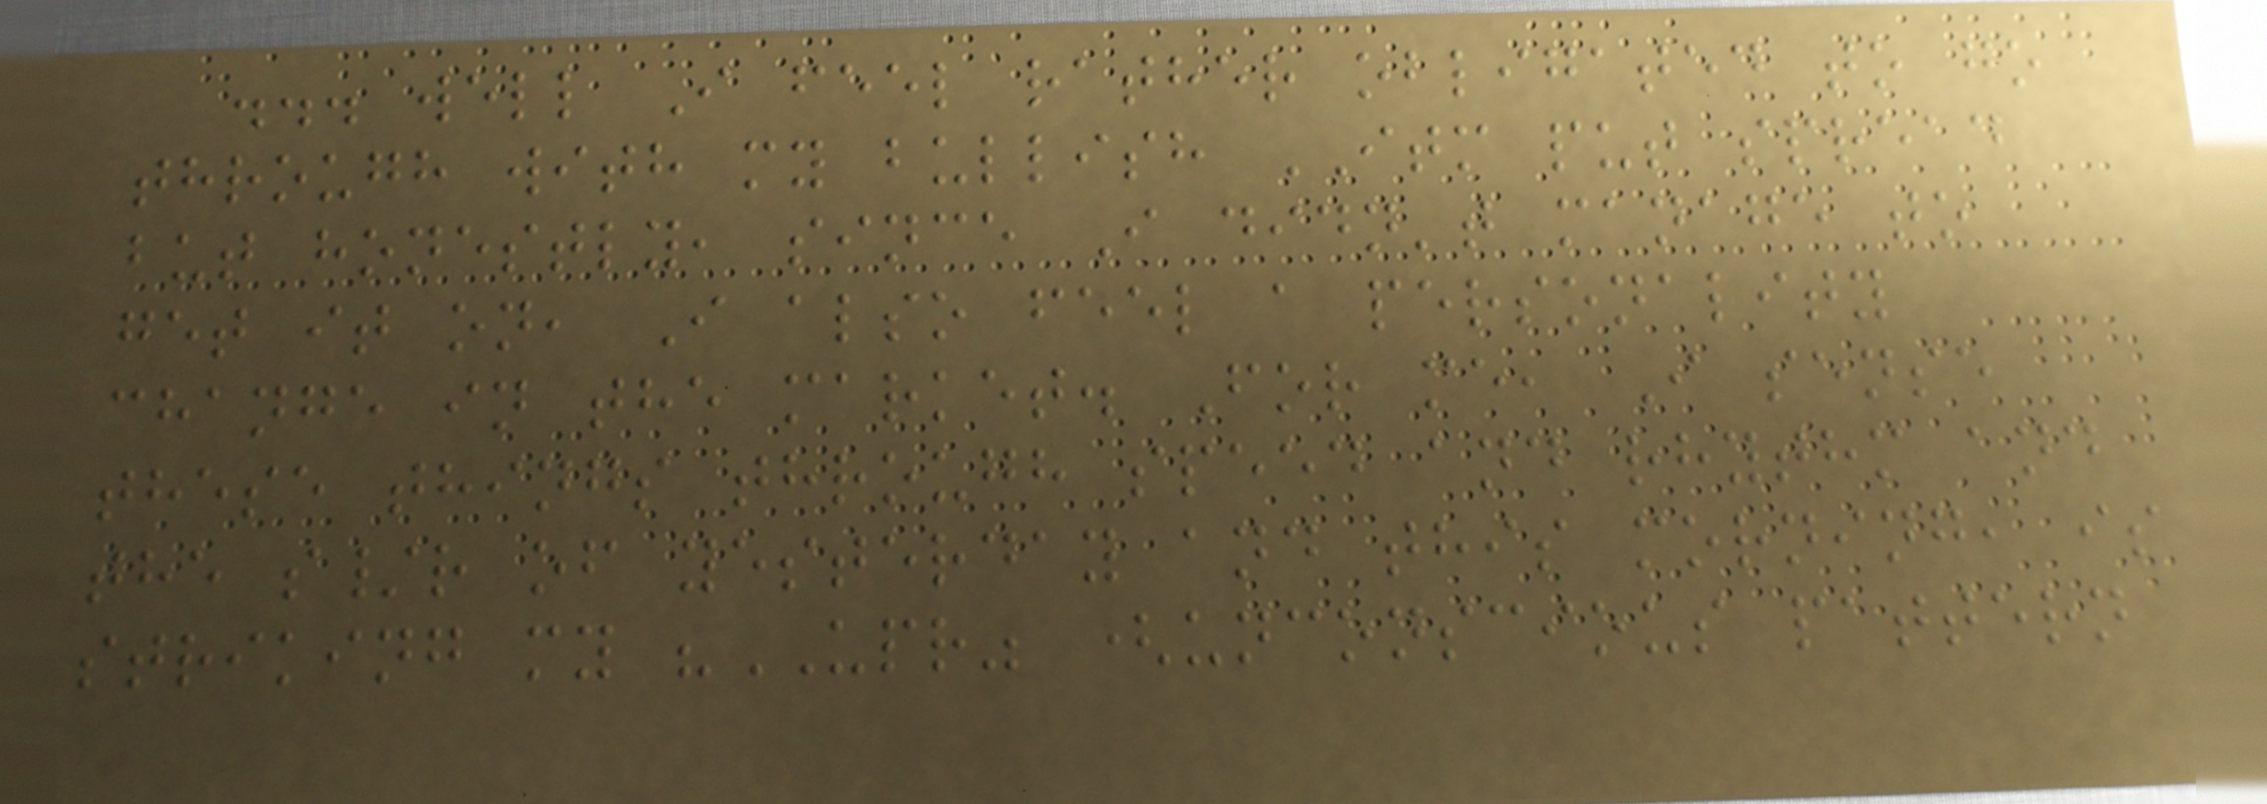... well I feel rather obligated to go
through with my bullish ITM put spread
but honestly, since I didn't manage to
get it on, I also feel a personality
change in the market. For me, I sense
these things through speed and rhythm and
the s/r of yesterday and this morning, is
striking my "UPR" (unconscious pattern
